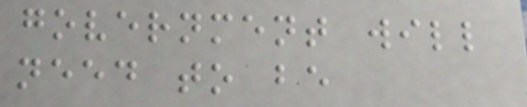government will
need to be
